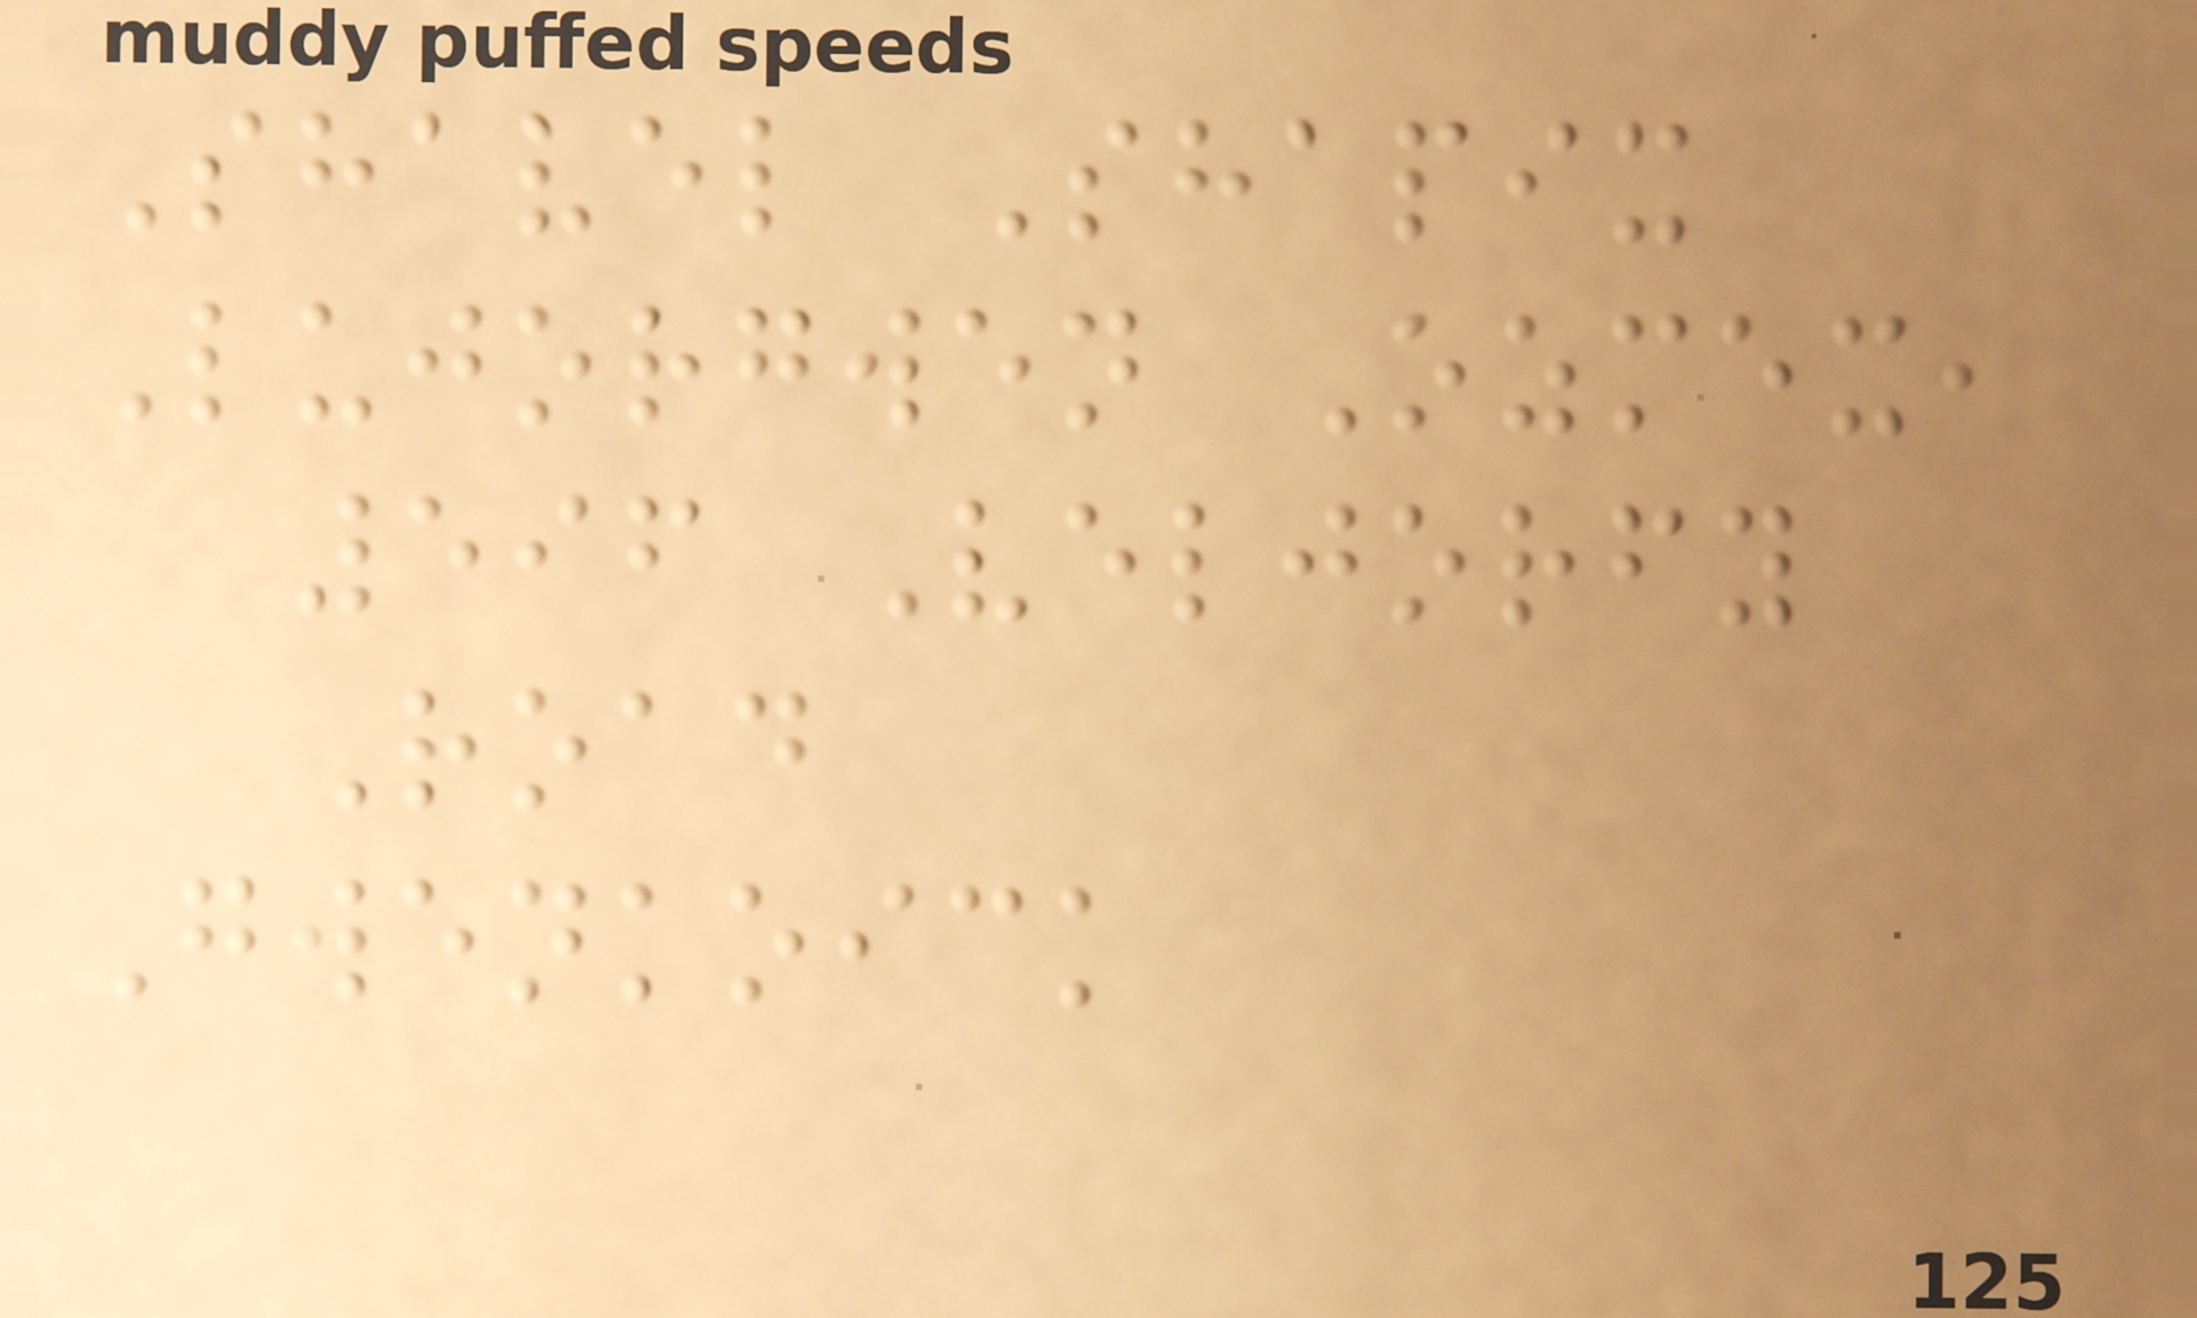Shavel Shapix
Lujorgwen Ozmex,
596 Veljorfy
Road
Gwenkoick
